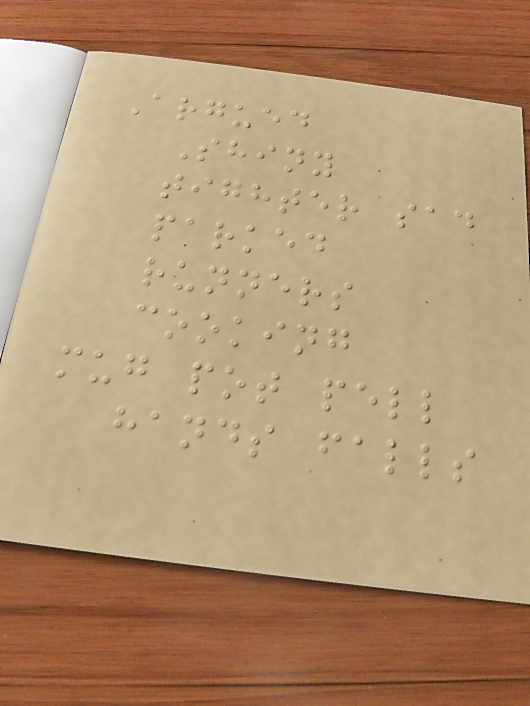Argued
Shiny
tighter sad
parked
runners
cooking
mug pot pell
hands falls
